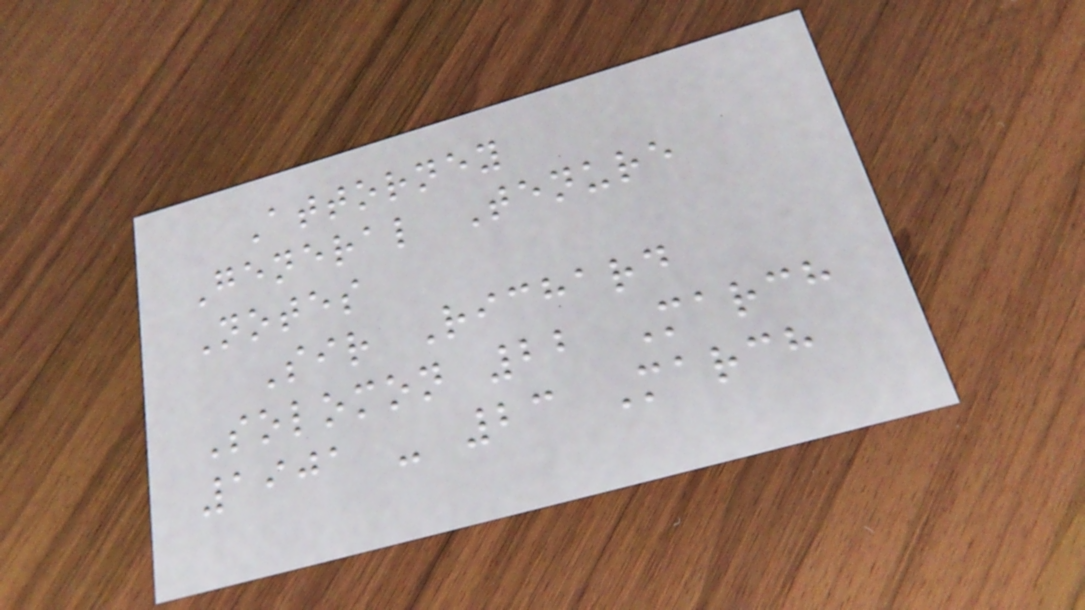Attorney
General Tenure
Notes
Sir Richard
Solomon 22 March
1901 - 23 March
